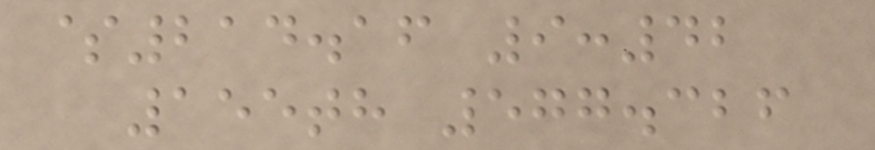$214.16 9:42
155th 577.326
